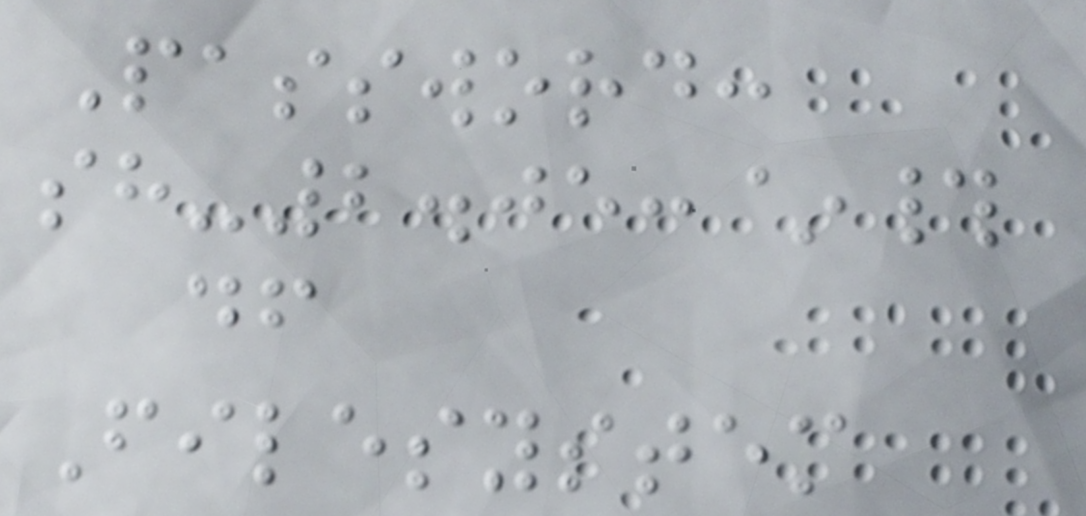Password:
sh-2.05:~#
df
Filesystem
